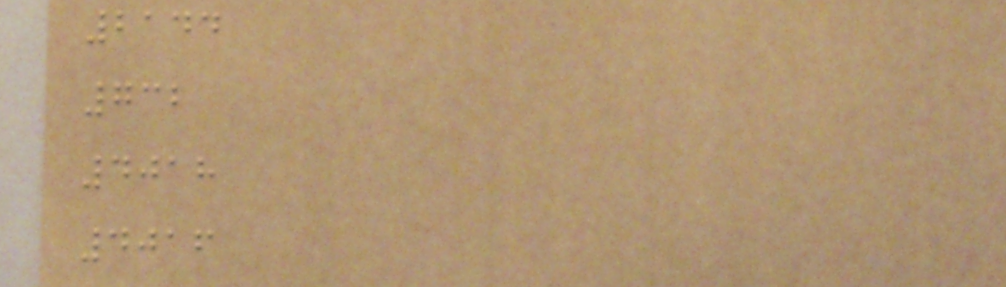2144
732
4018
4016
